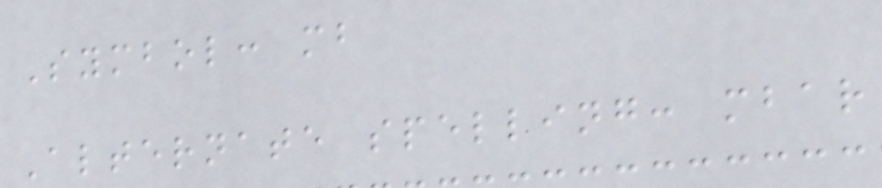Symbol: mb
Alternate spelling: mbar
